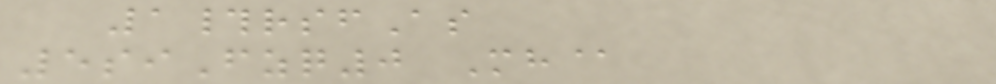1#rsfAs
5siFzq0 Mh@
